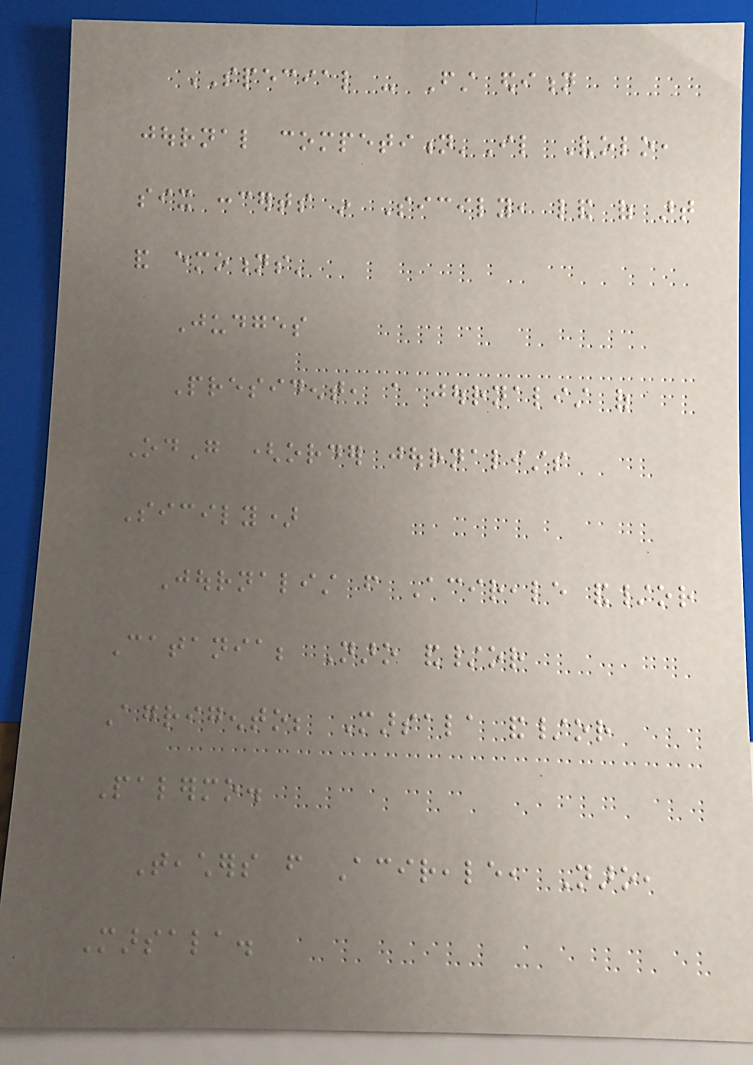SPECIAL - First edition
journal competition'Il Volo,
six concerts in Sicily, land of art
and emotions'
Judges
President, a journalist of
OdG (order journalists
Sicily)
Journalist from Acireale and/or
Catania; Naro and/or
Agrigento; Marsala and/or
Palermo.
Teachers from Acireale, Naro,
Marsala.
